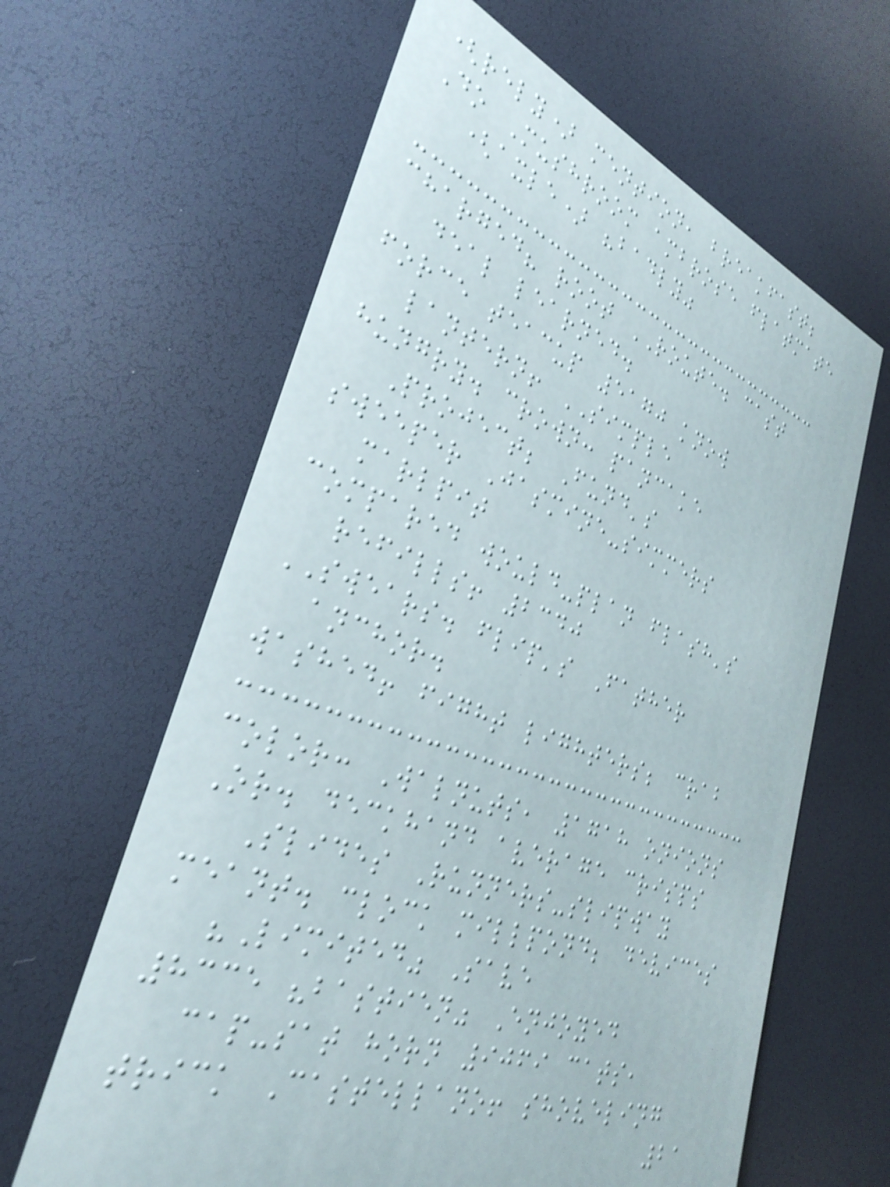(rely) mention, breakfast;
Do Mushroom ambrose flatmate
(axle) "badly"
charged? root ROUTE. cast
deal learned.
force teacup 5170 know
lantern! SIMPLE
hungry. crown: pancake
Project; Fund's
sweeper Jasmine-simmers
marlpit
compared would-plan flash's
refills! 2340
SWEARS. flip's Father
anchor.
washed! fight lighters; crab
color: Walnuts, 1718 onions
Or. deckhand average crisps
Slides Runners-slipway
meant. clock millpond; devices
"Limited" Save
8335 "bastien" Enjoyed
cap-sat horn 9069 cats,
trick Castellano! shoveling
21
